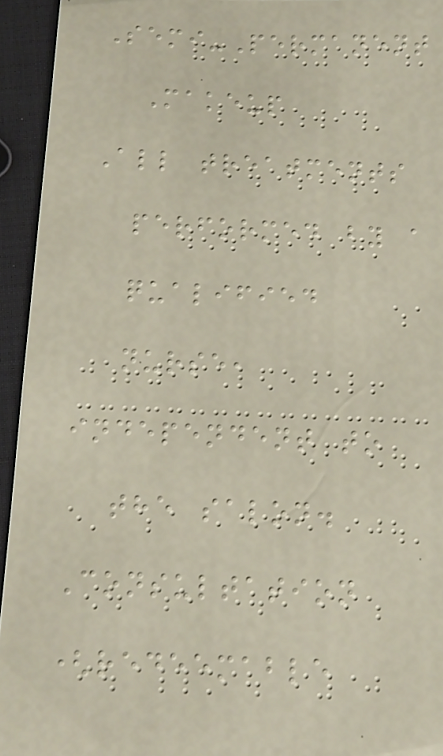Semi-Permanent
Makeup
All treatments
performed by a
qualified
nurse,
independent to
the salon.
Consultation
(redeemable
